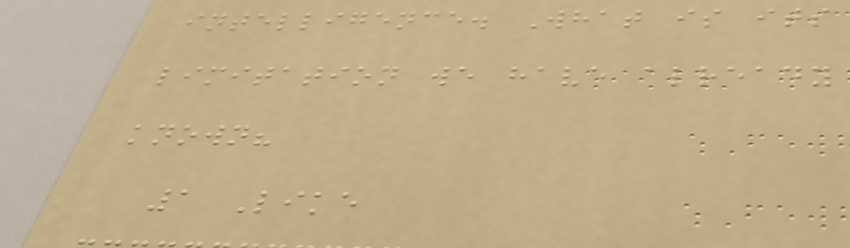intelligence. What is its
limitation we have already
known?
1 Like
